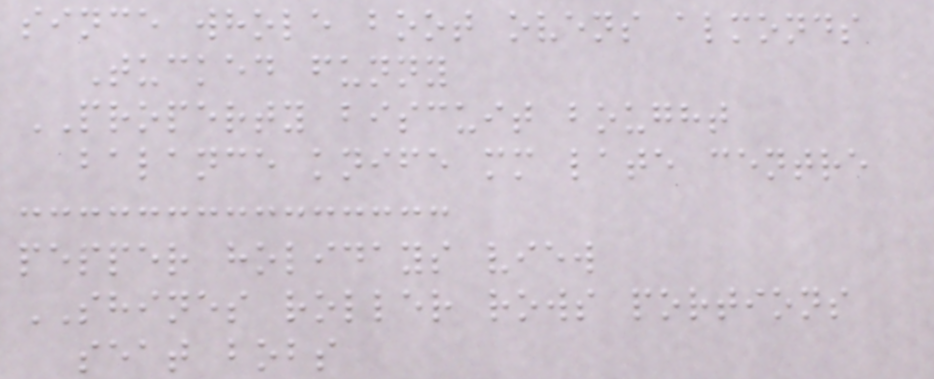since whole boot ovens almonds
Tucked funny
PROPERTY biscuit bought
balance knife mm late centre
pepper holidays view
SHINES roller rows portions
seat bobs
